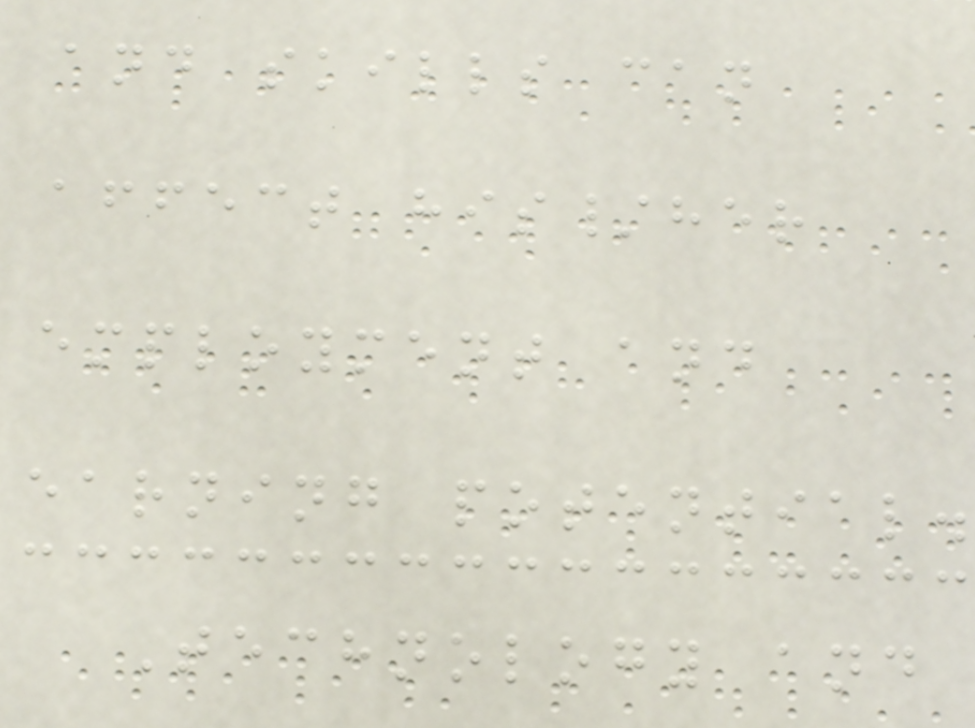and skills can
affect his/her
employment and
earning potential.
Technology and
